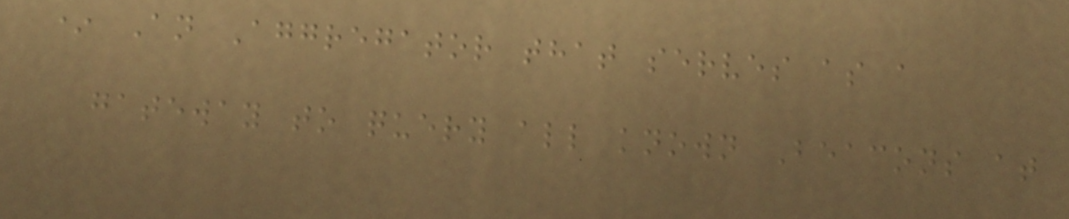* An Aggregator that serves as a
gateway to query all known Beacons at
